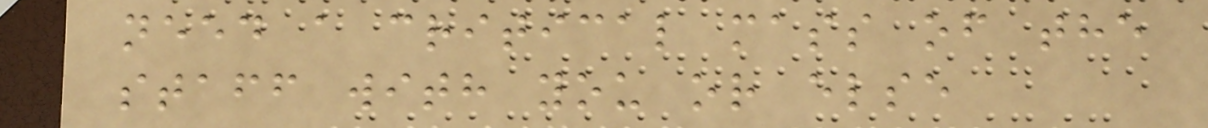need a critical mass of the
staff with you or else
